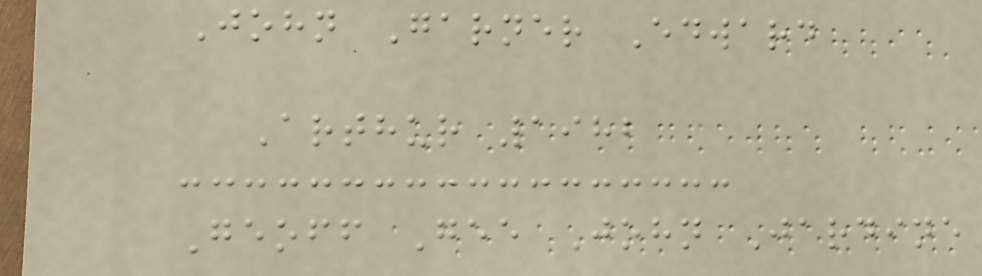John Garner Edward
Arthur 1982
Geoff Gee John Jardine
